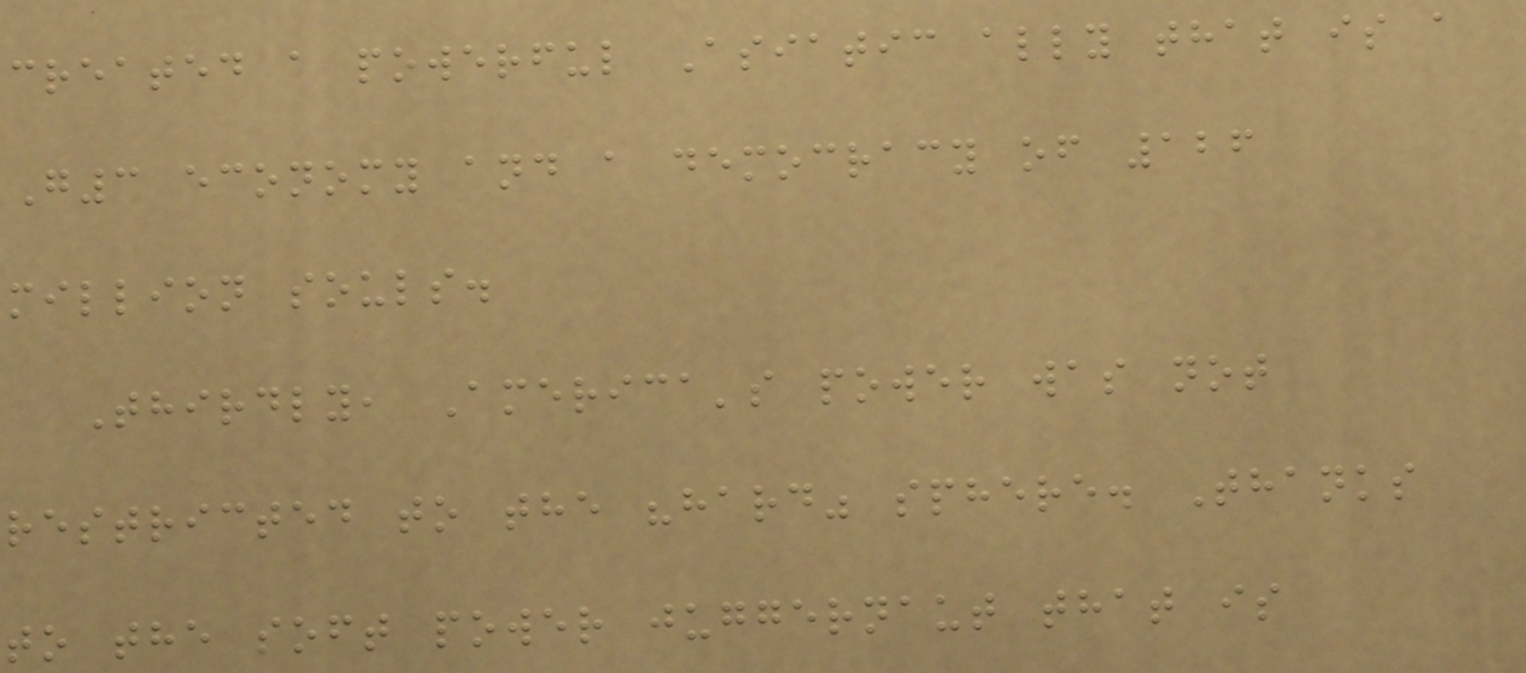created a powerful Asiatic ally that is a
G3 economy and a democracy of 126
million souls.
Thirdly, America's power was not
restricted to the "hard" sphere. Thanks
to the soft power juggernaut that is
